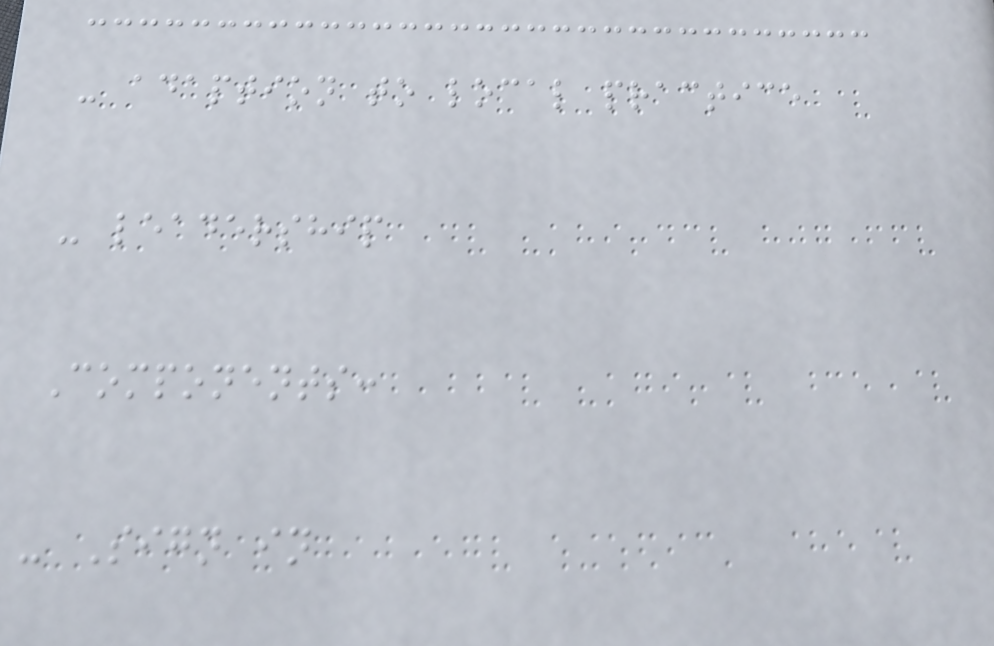- adaption to local practice
- leadership
Components:
- Sign in
